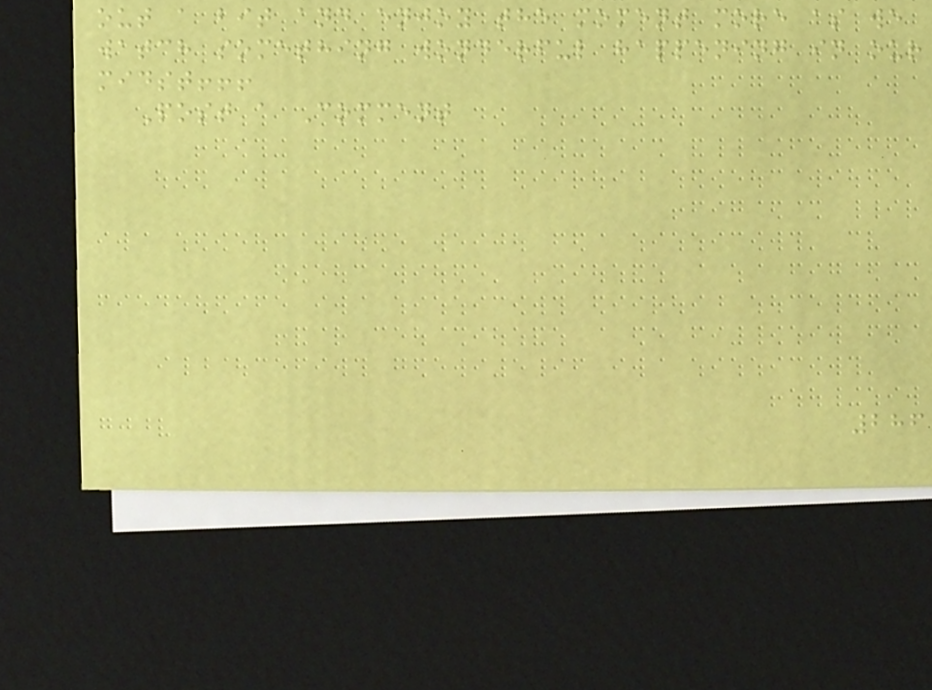out a bit and enjoy the moment more as we
watch something wonderful happening in our
midst!!!
Post a Comment
286
